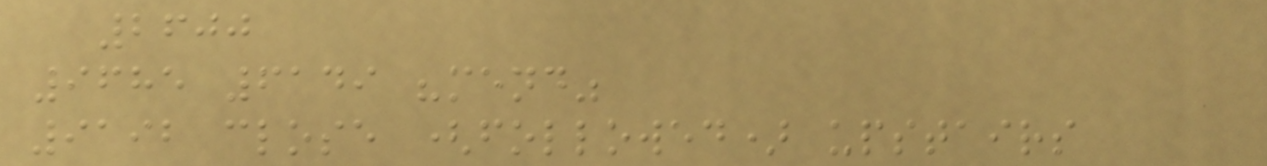2600
9685 6149 "mend"
9192 close (followed) upstairs
